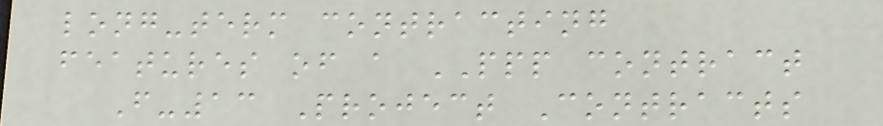long-term contracting
features of a PPP contract
F-13 Project Contracts
